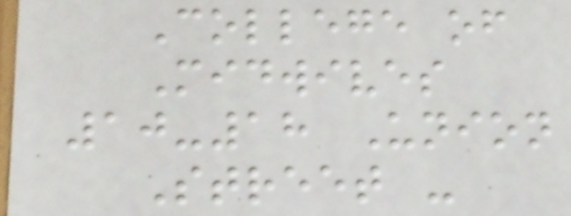College of
Midwives
10-18 Union
Street -
